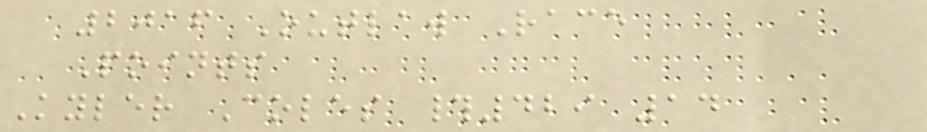2016 Outlaw Race
Points
Kyler Coles #429 14
